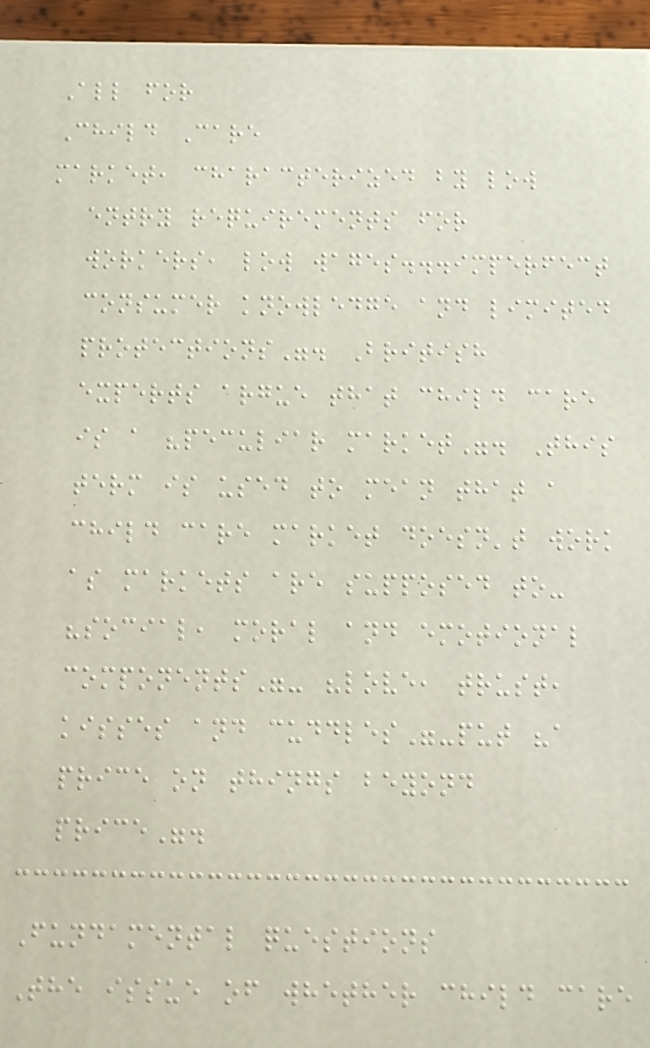All for
Child Care
market, characterized by low
entry requirements for
workers, low wages...imperfect
consumer knowledge and limited
protections". British
experts argue that child care
is a "peculiar market". This
term is used to mean that a
child care market doesn't work
as markets are supposed to-
"social, moral and emotional
components"- "love, trust,
kisses and cuddles"-put "a
price on things beyond
price".
Fundamental questions
The issue of whether child care
